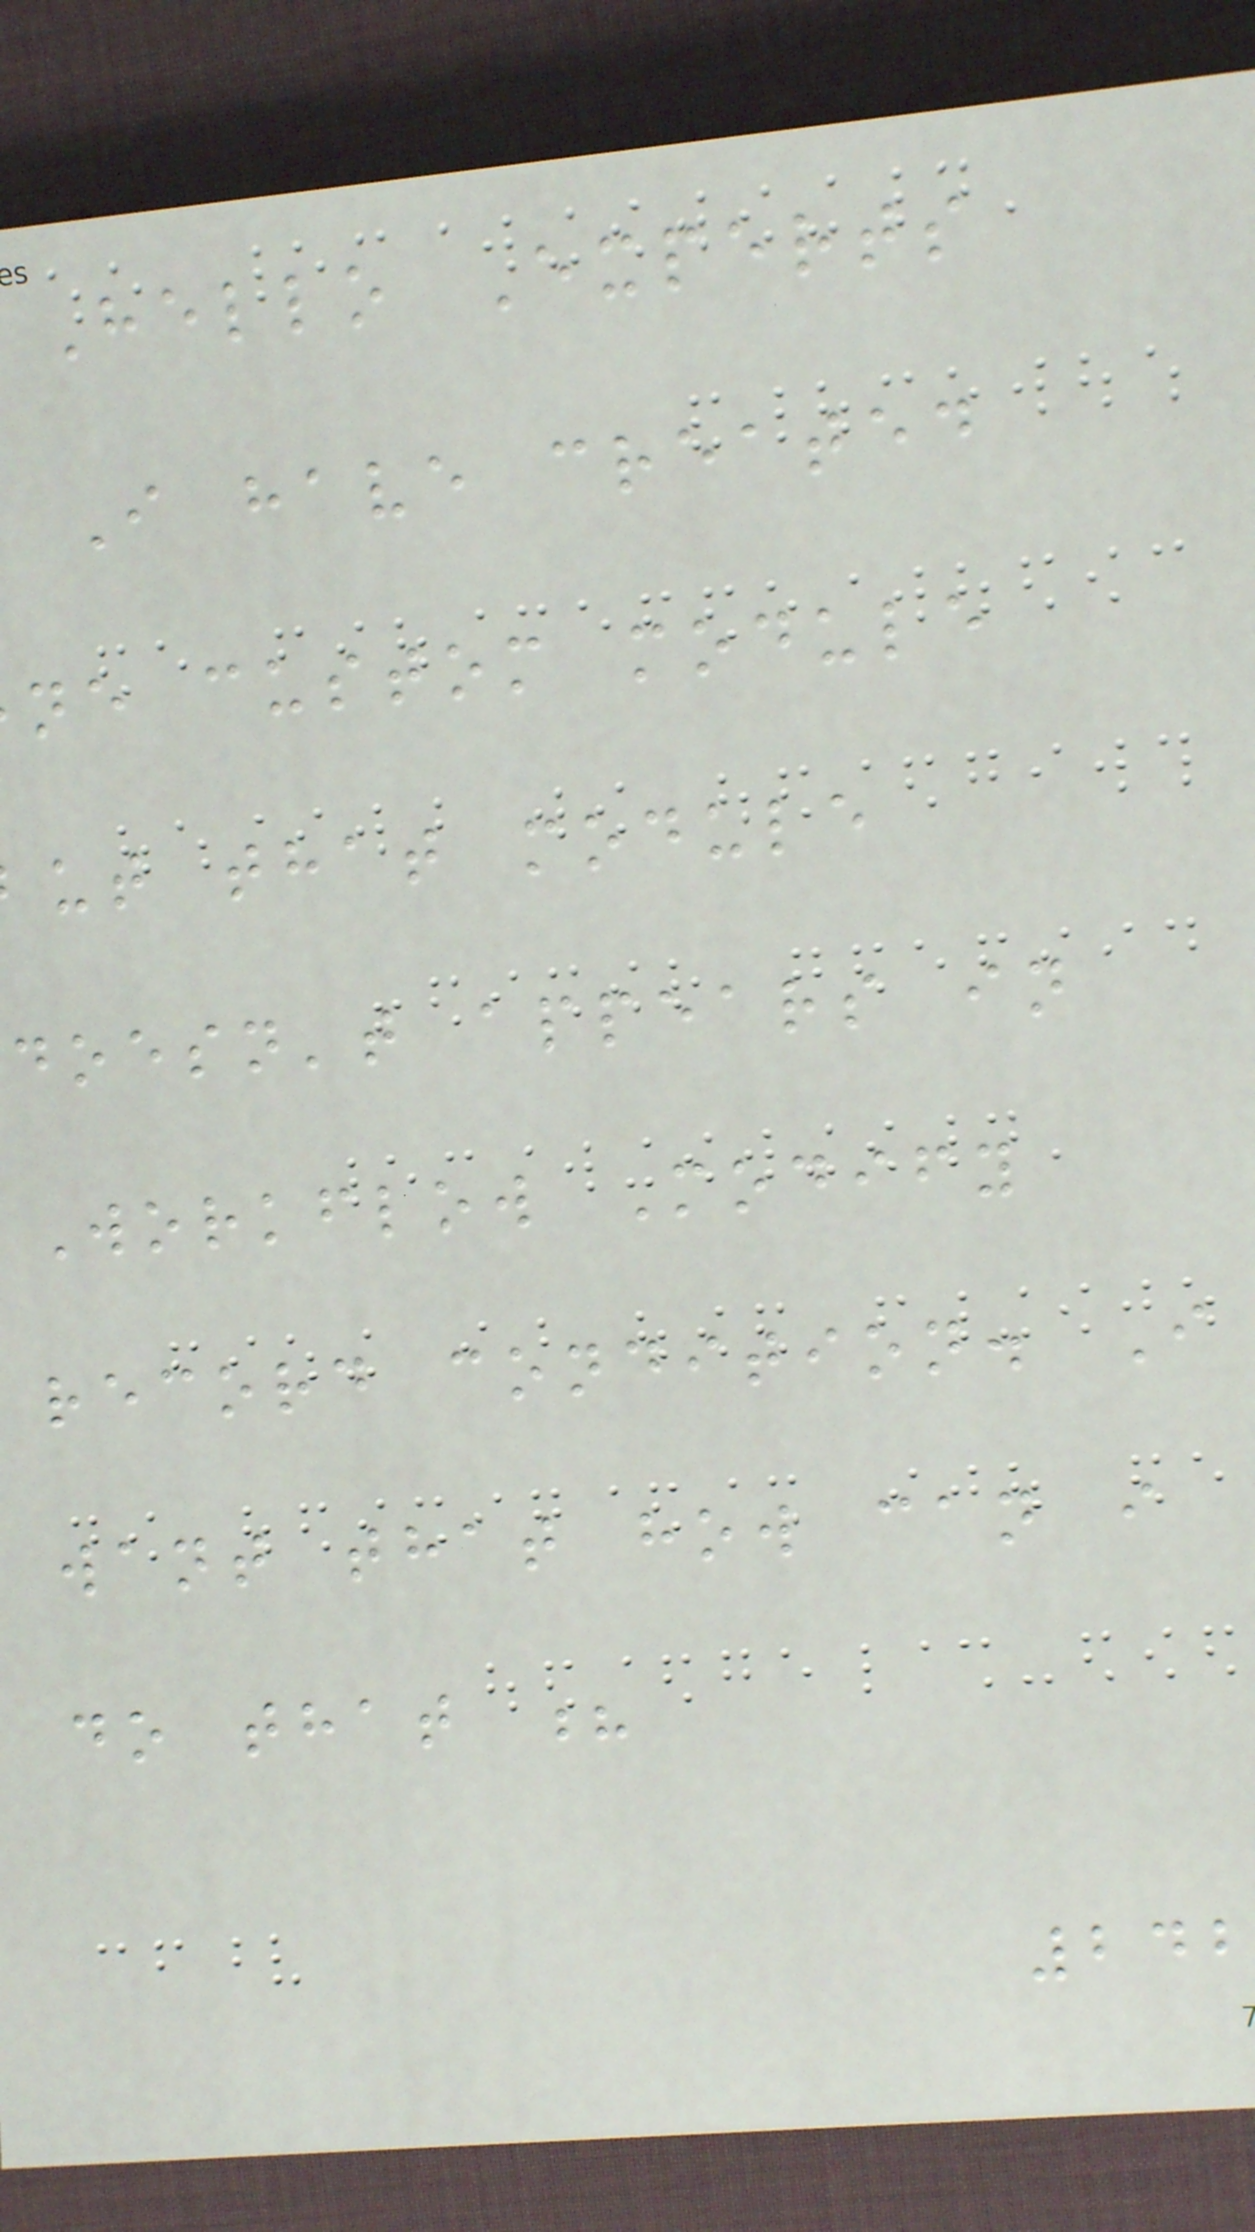Hello Experts
I have created
ne custom module
ut that module
doesn't appears in
Workflow Modify
record condition. I
want that how can i
do that ?
242
